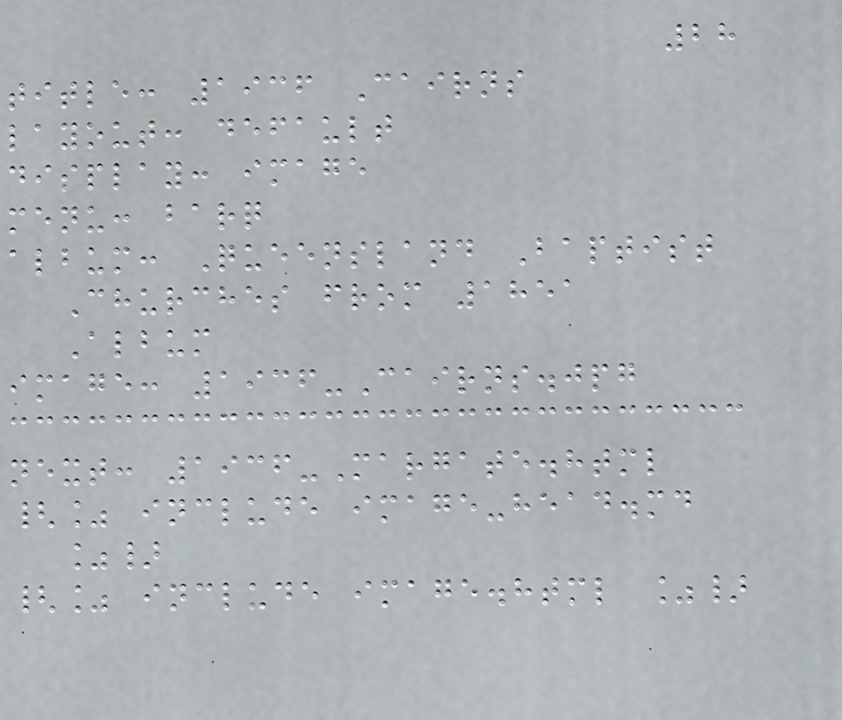28
title: 1936 Cairns
layout: default
display: image
menu: barq
album: Queensland Baptist
Churches from 1851
Album
image: 1936-Cairns.jpg
next: 1936-Margate.html
{% include image-head.md
%}
{% include image.html %}
